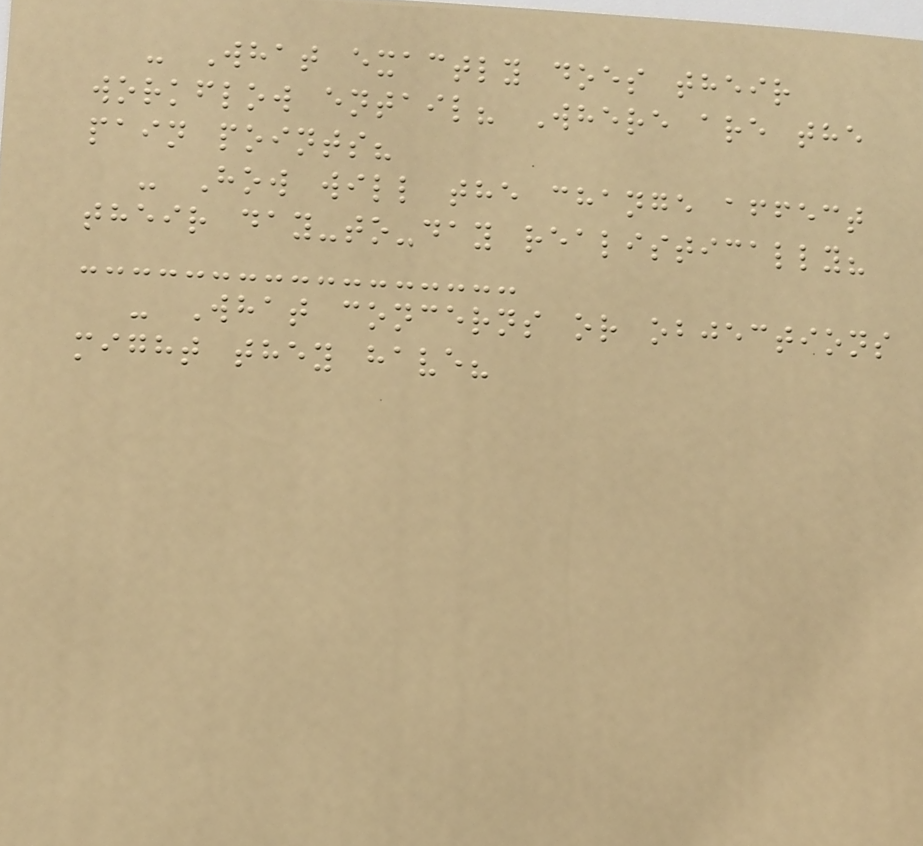- What exactly does their
workflow entail? Where are the
pain points?
- How will the change affect
their day-to-day realistically?
- What concerns or objections
might they have?
